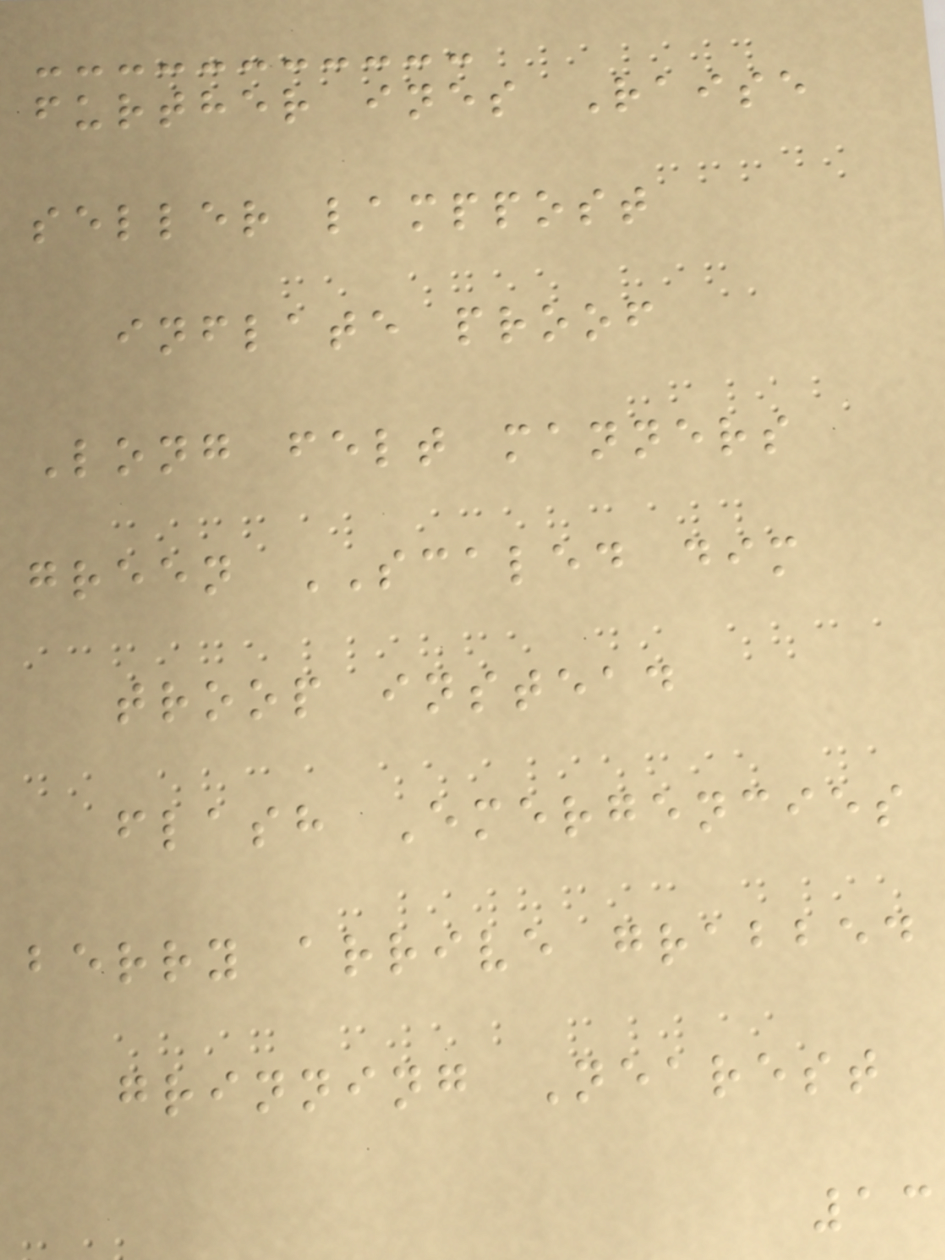further ines Raise
seller lamppost
inflate proof
Long felt manners
green SCALED dim
troop instead
flash Emergencies
berry arrive grabbed
grinning Nearest
13
